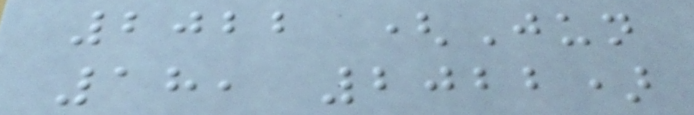2022 (Jun
18, 2022)
